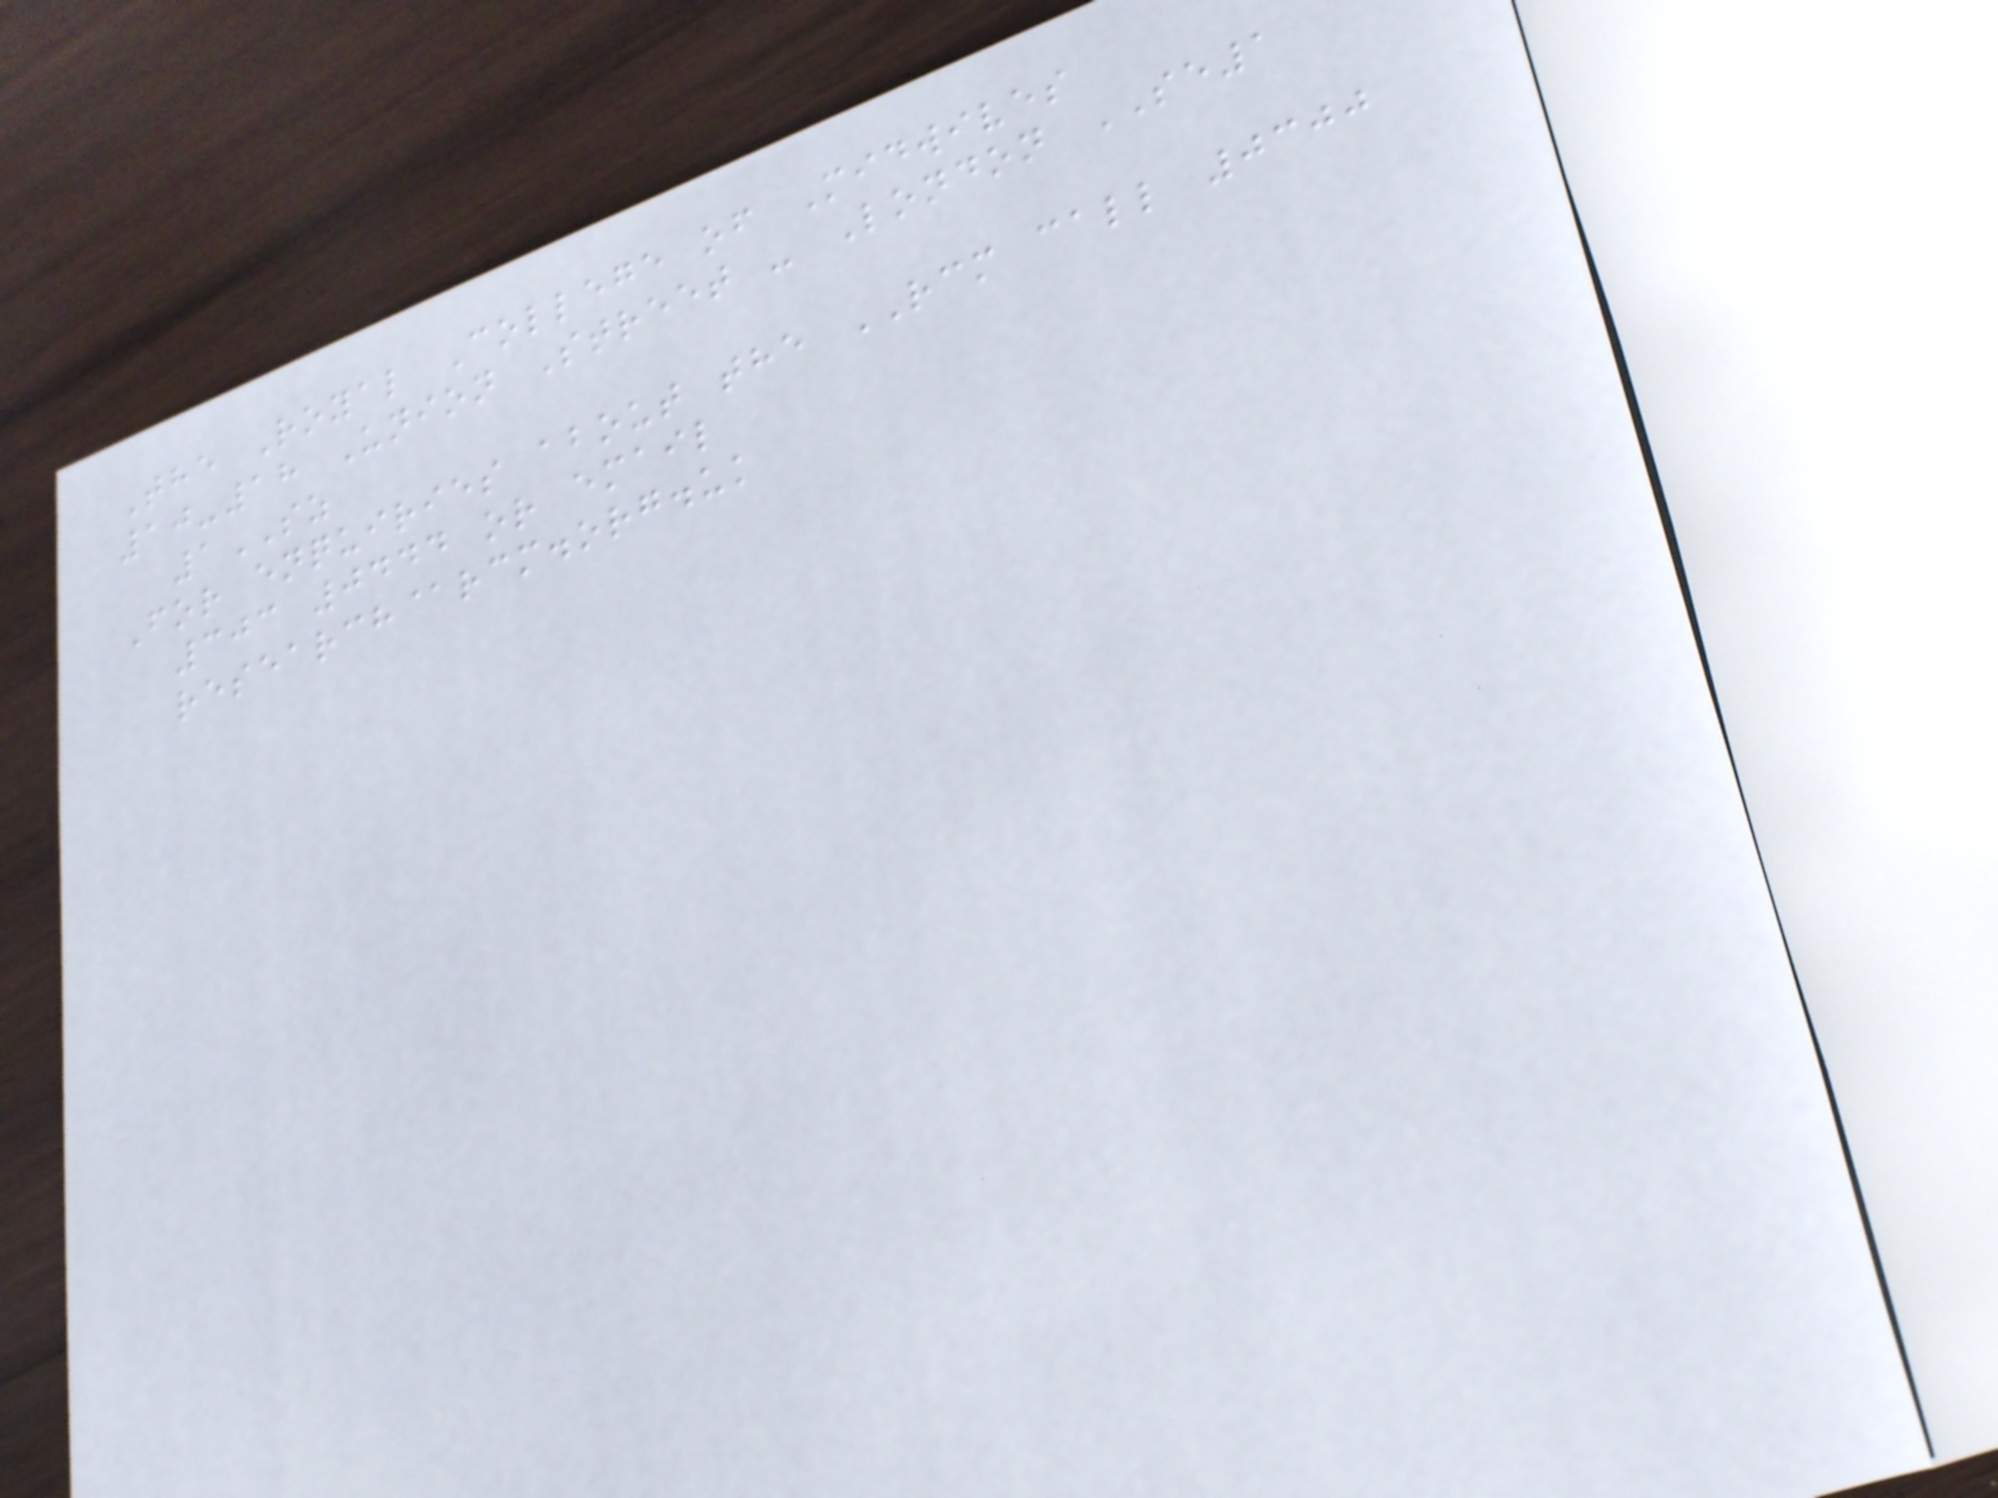The Royal College of Midwives
10-18 Union Street - London SE1
1SZ
For enquiries about the RCM call 0300
303 0444 or email
research@rcm.org.uk
